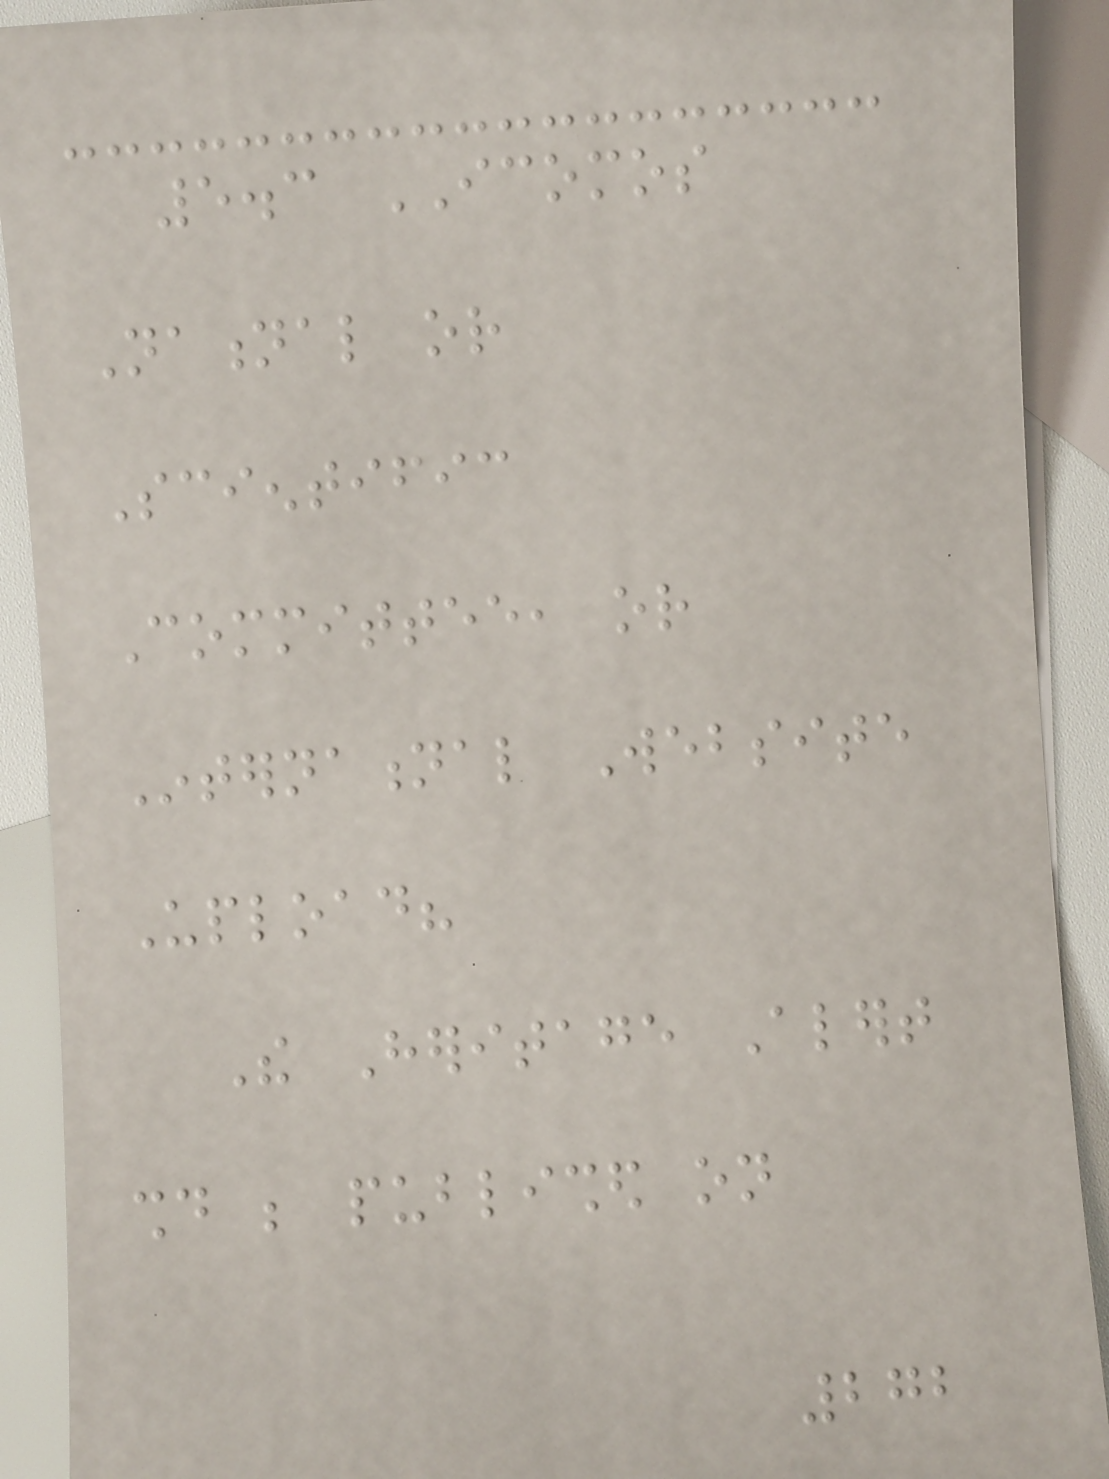5.3 ICOMOS
National or
Scientific
Committee, or
International Website
Upload?
The Heritage Alert
should be published on
272
